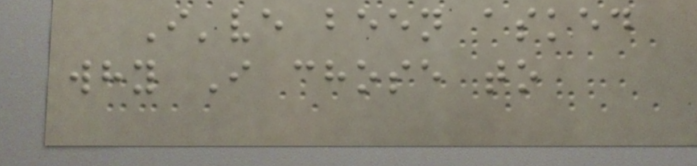I've been asked
why I chose to
